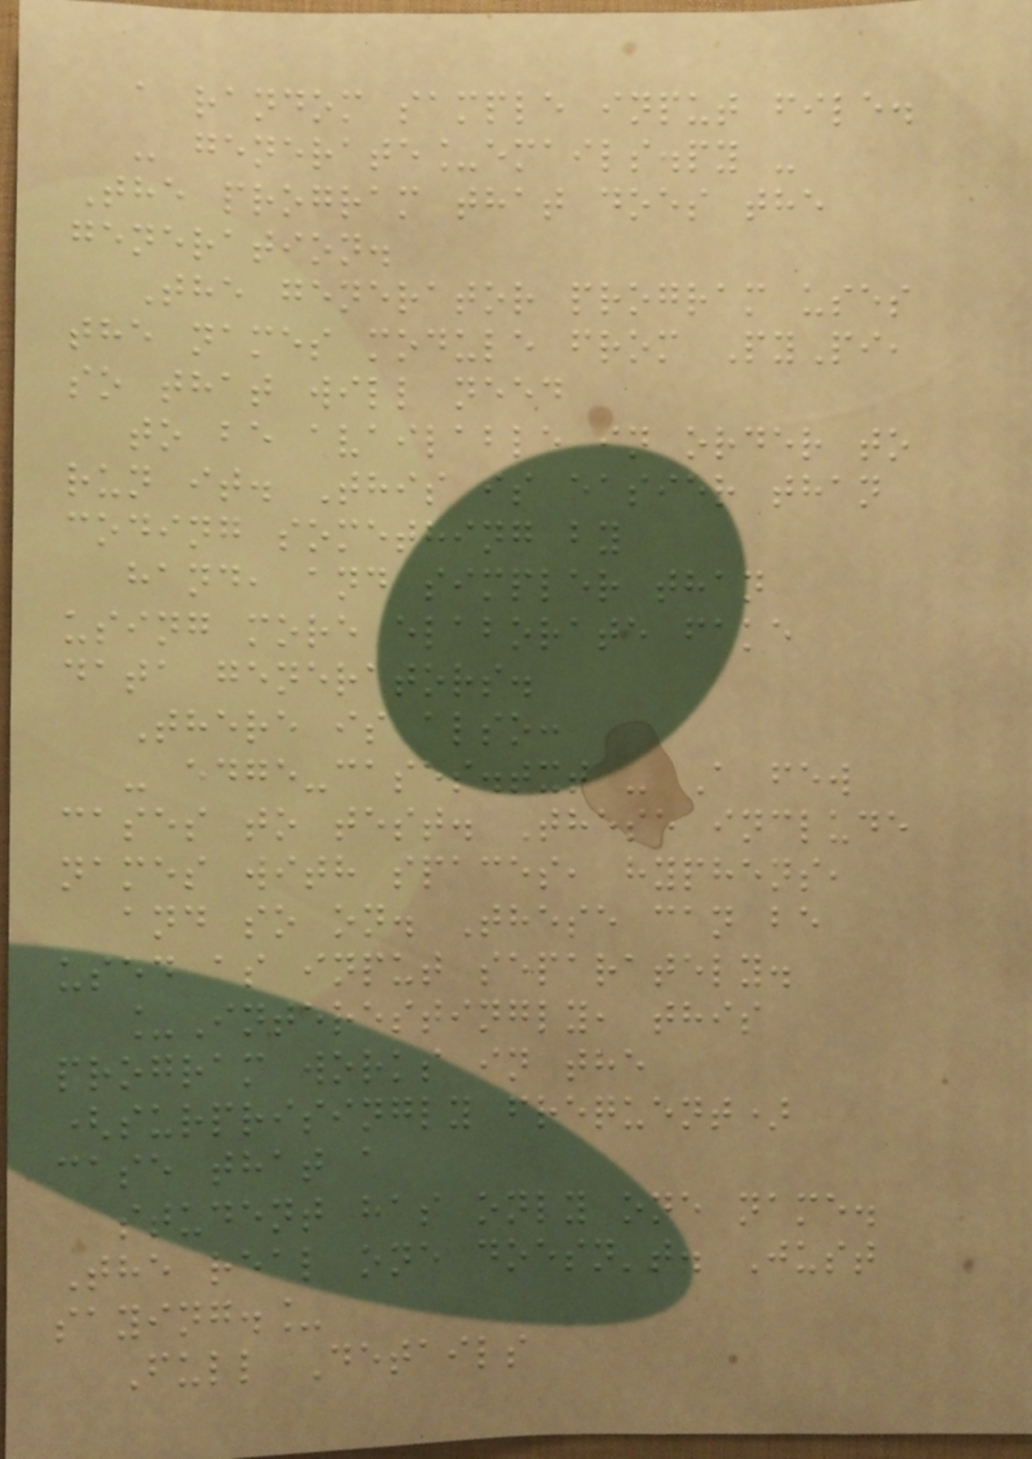a random sample input file.
- generate_emails.py -
The program that does the
generation.
The generator program uses
the names module from PyPi,
so that will need
to be available in order to
run it. This is easier than
coding something by
hand, and simpler than
using more elaborate fake
data generators.
There is also:
- edge-cases.txt - A few
cases to test. These include
names with spaces, hyphens,
and so on. These can be
used as input separately.
_Interestingly, this
program works in the
(surprisingly frequent)
case that a
student has only one name.
The real one doesn't. Just
saying._
Full Details
